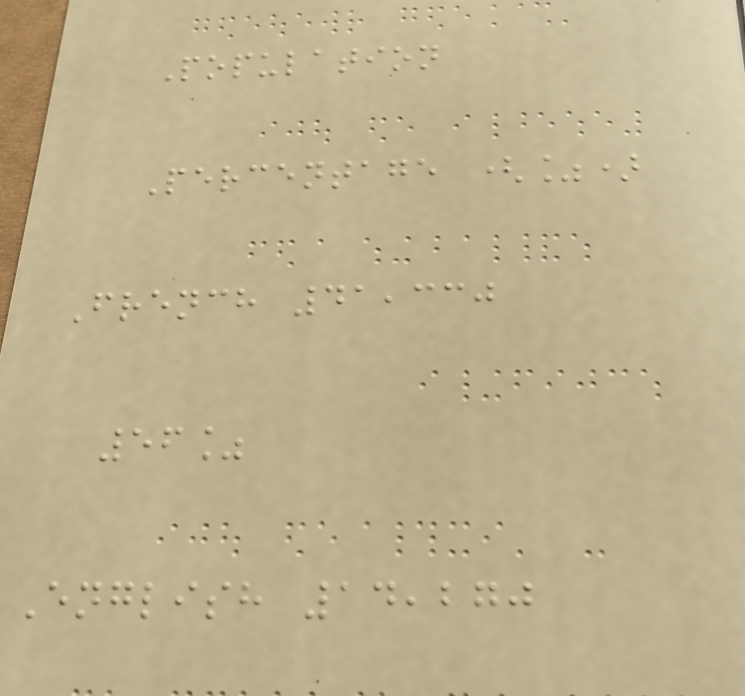Population
Percentage (%)
French 41,330
56%
English 14,270
